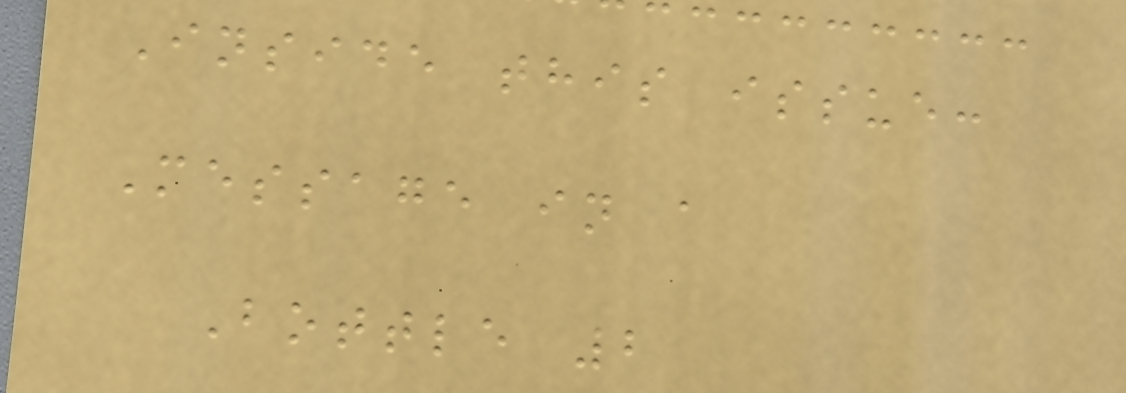Inside this issue:
Message in a
Bottle 2
